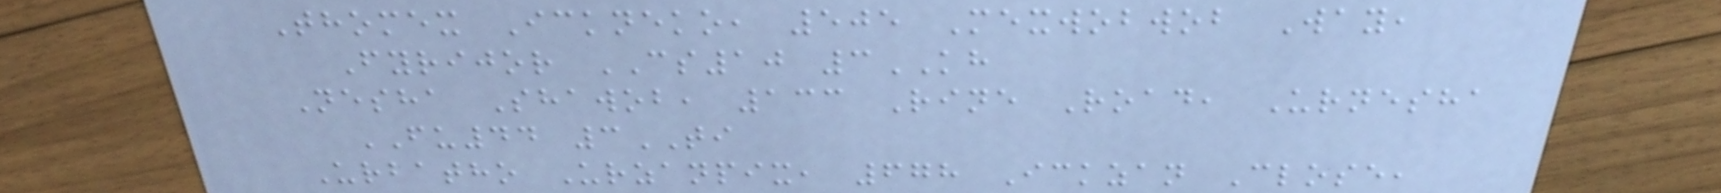Thomex Ickneko, 505 Mexwobwob Way,
Fyrijor CS10 3KH
Nesha Shawob, 133 Rine Road, Urnesha
FU44 3TI
Urbatho Urzanpix, 678 Ickzan Close,
